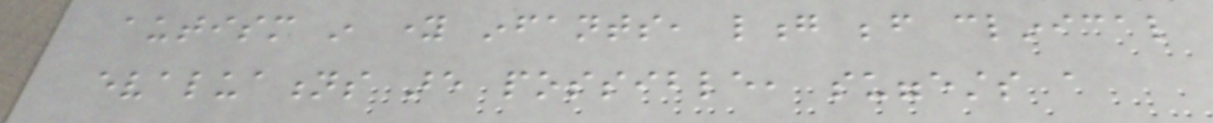autism in young infants, long before clinical
evaluations are possible, suggests a
